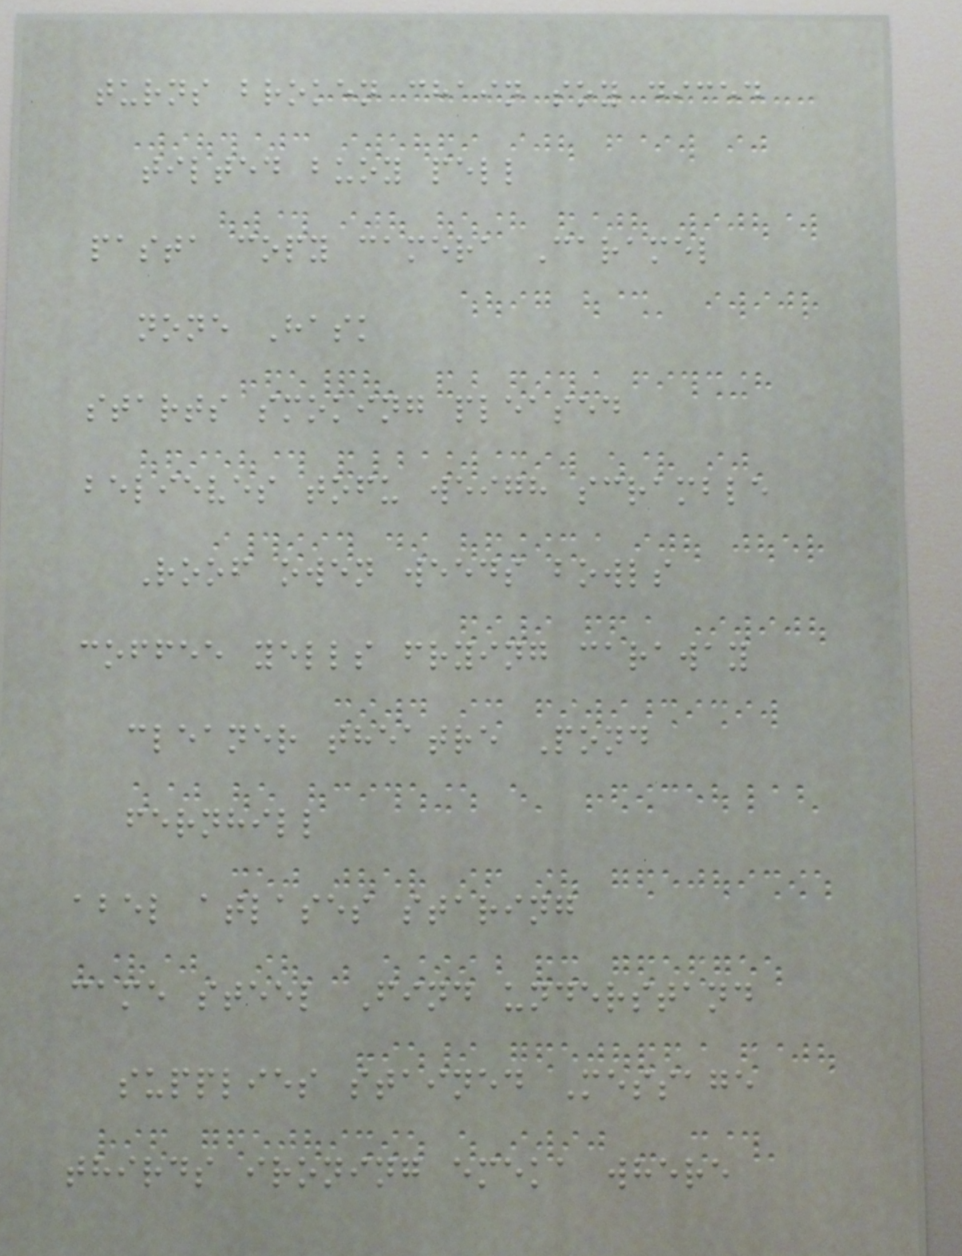turns broken chain soy diced
tilted buoy pell
pasta copy camera Caramel
none Hask
starts smoking pleased
believes tofu weigh scramble
Roof owen weeds bowls
coffee yells frying caraway
cleaner theatre Pond
fernhill
abel atlases staring
came steel Find understand
supplies stained Message
thirds ironing emeka where
